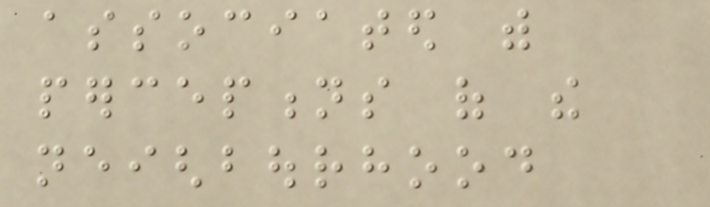associated with
perceptions of the
neighbourhood
